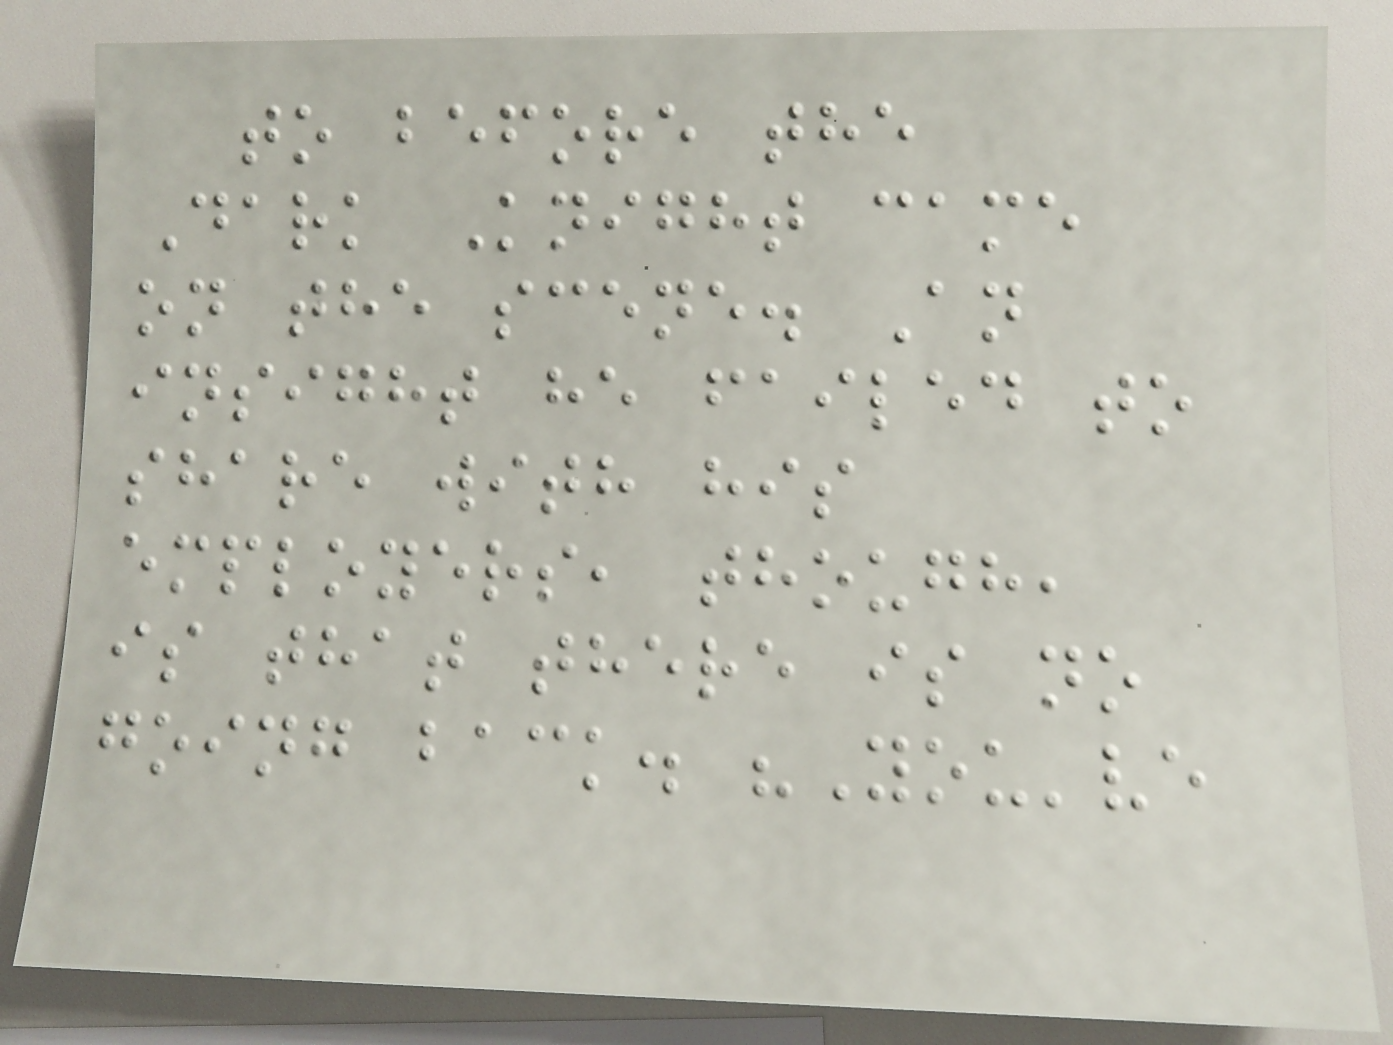to before the
Dark Knight came
on the scene. An
insight he failed to
share with his
employers, though,
is that there is no
going back. "You've
